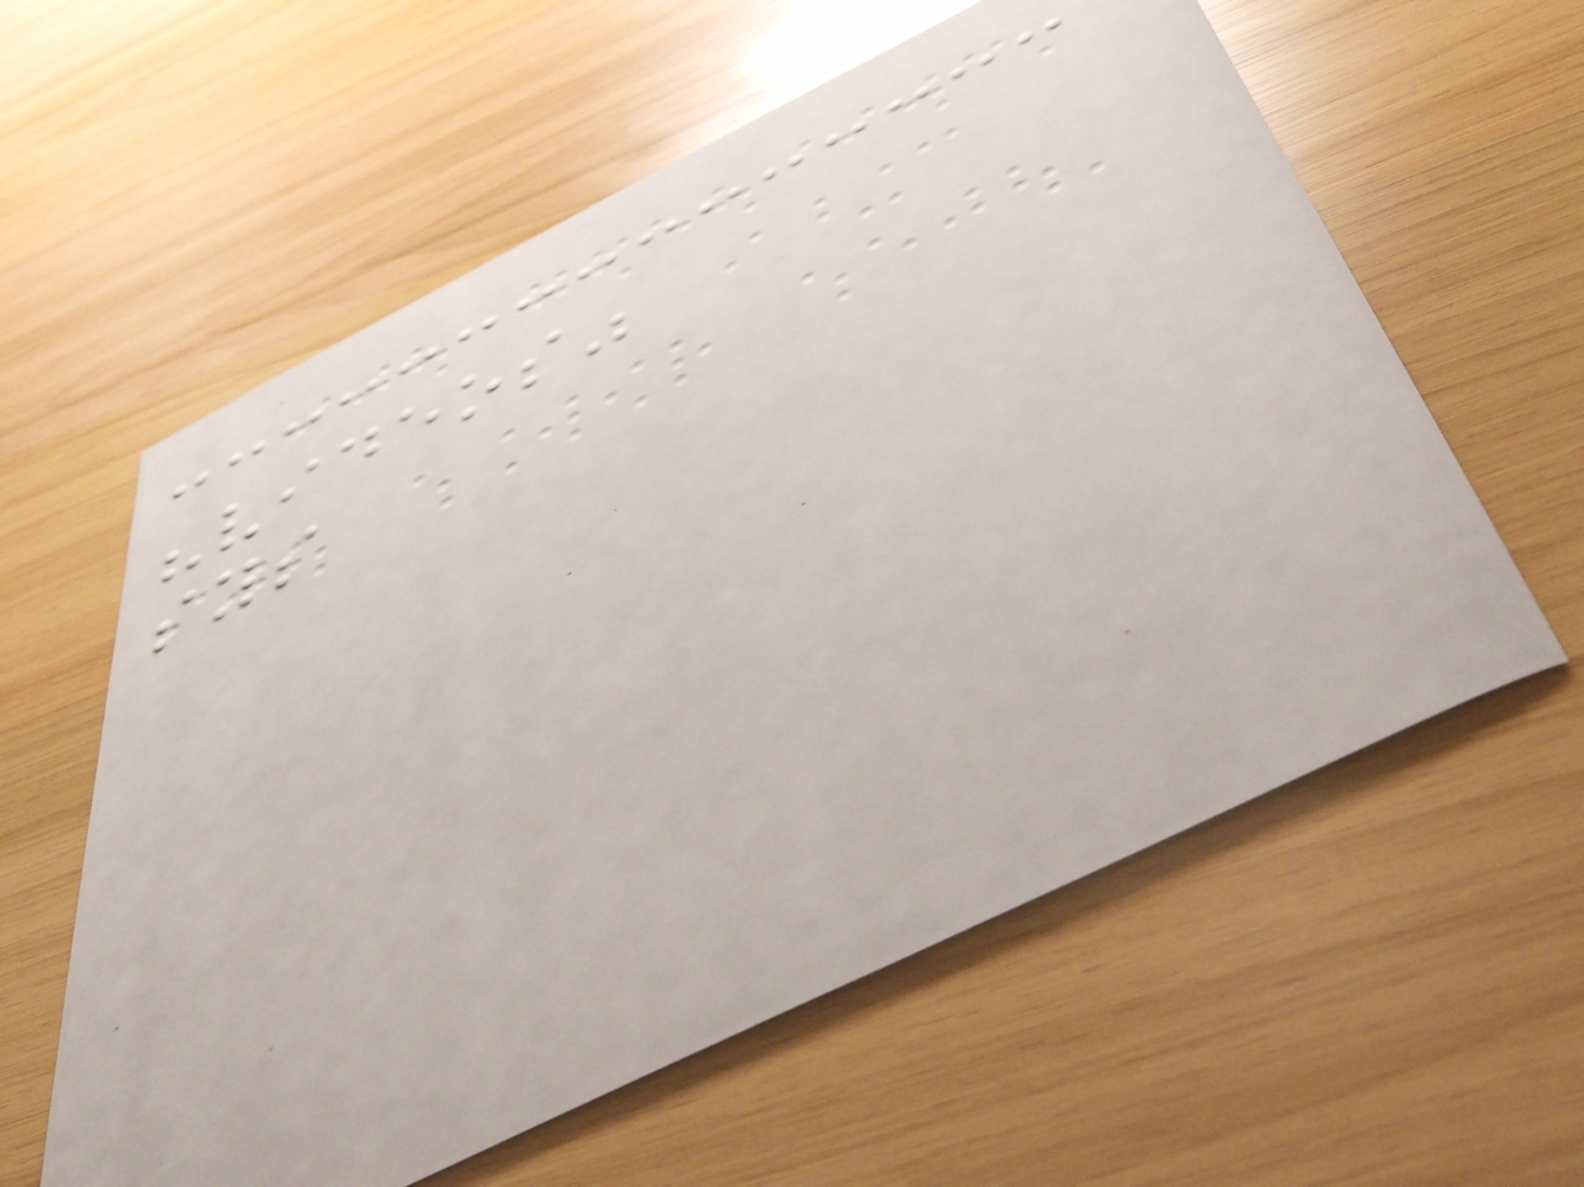"videos"
sys
